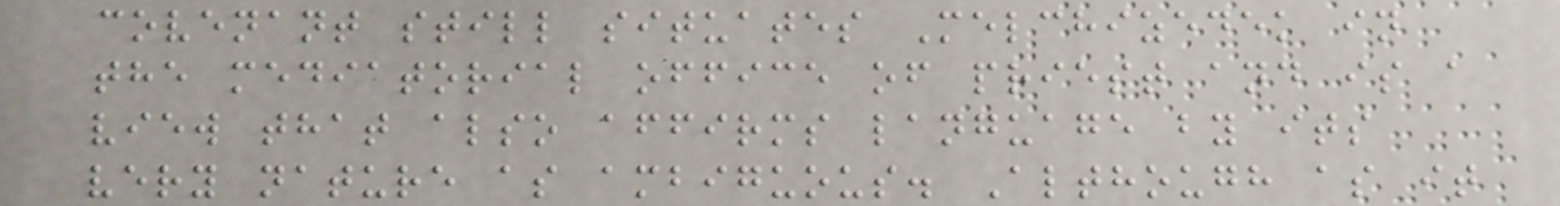covenant still situates Melchizedek in
the mediatorial office of priest and is a
view that also affirms language by its
very nature as ambiguous. Although as it
